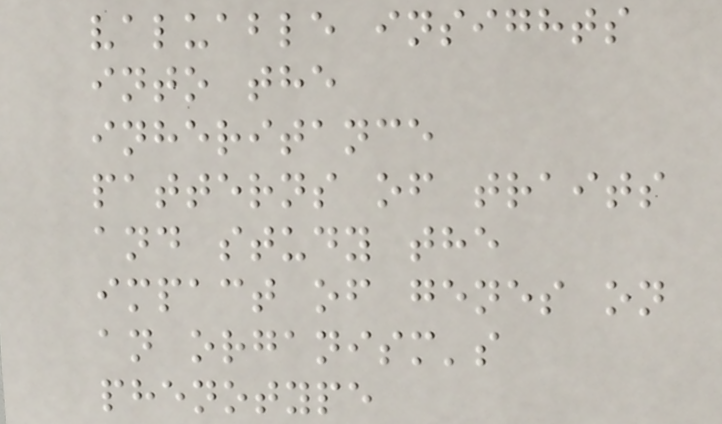valuable insights
into the
inheritance
patterns of traits
and study the
impact of genes on
an organism's
phenotype
